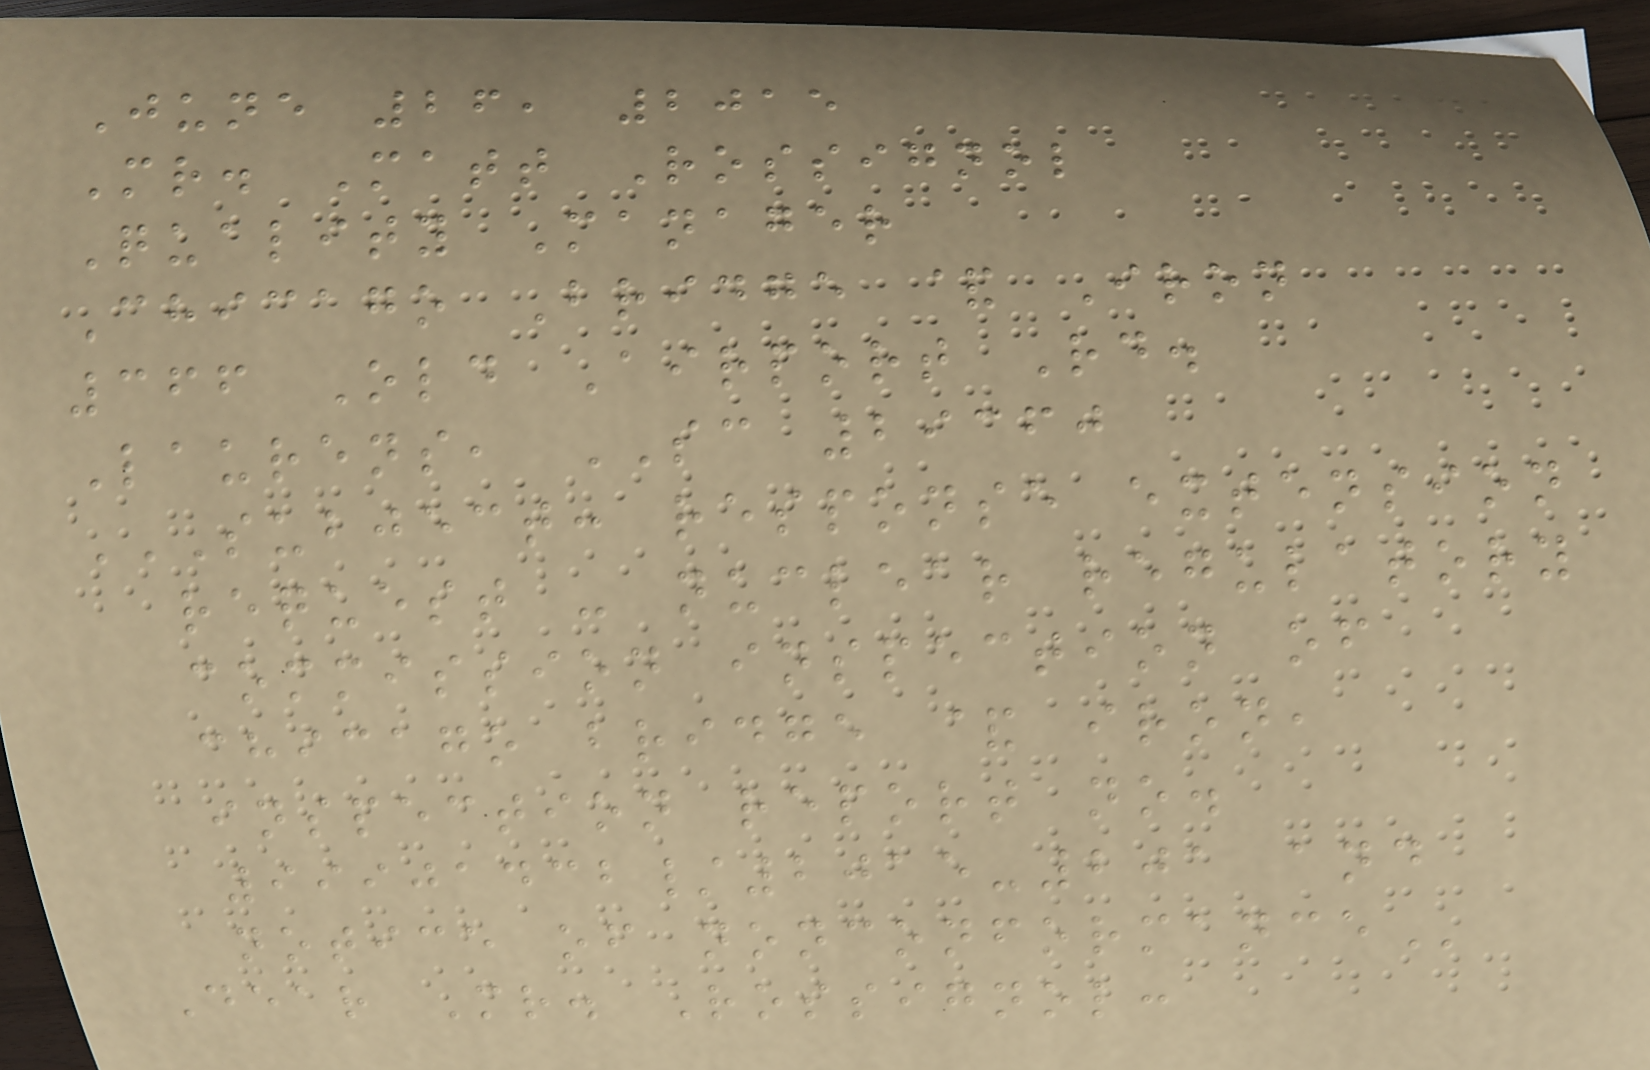June 26, 2015
Mr. Matt Rossignol
Quality Manager
Chicago Bridge & Iron
366 Old Airport Rd.
Laurens, SC 29360
SUBJECT: RESPONSE EXTENSION
REQUEST - NUCLEAR REGULATORY
COMMISSION INSPECTION OF
CHICAGO BRIDGE & IRON,
INSPECTION REPORT NO.
99901432/2015-201 AND
NOTICE OF NONCONFORMANCE
Dear Mr. Rossignol:
